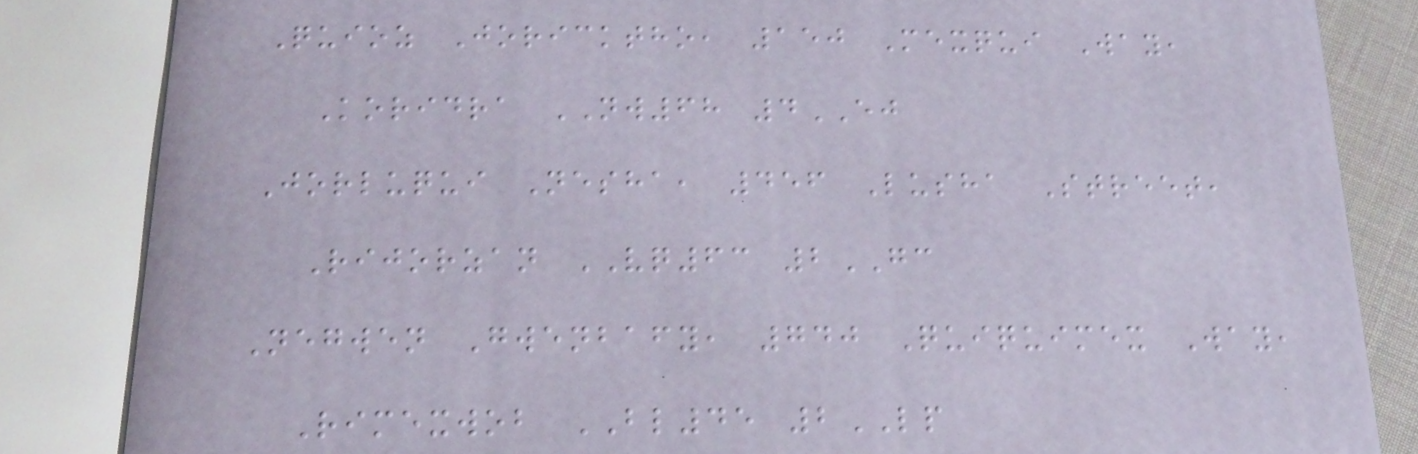Quioz Joricktho, 150 Mexqui Way,
Koridra NW68 4EJ
Jorluqui Nesha, 456 Lusha Street,
Rijorzan VQ63 2GC
Negwen Gwenbafy, 740 Quiquimex Way,
Rimexwob BL45 2LP
